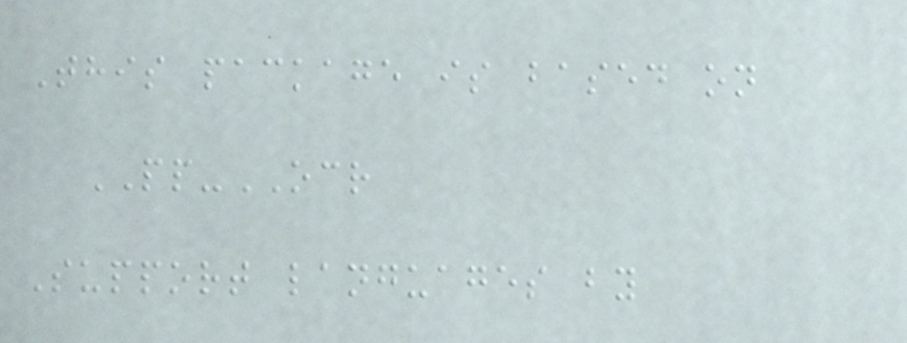This package is based on
PP-OCR
Support languages by
